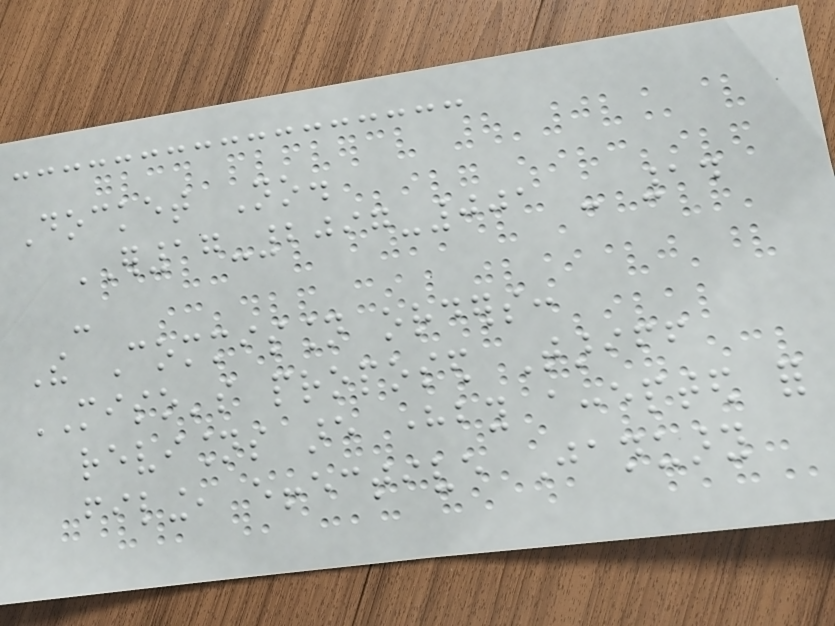Docket No.
ER17-2097-001 - 14
-
The Commission orders:
MISO's proposed Tariff
revisions are hereby accepted for
filing, effective January
